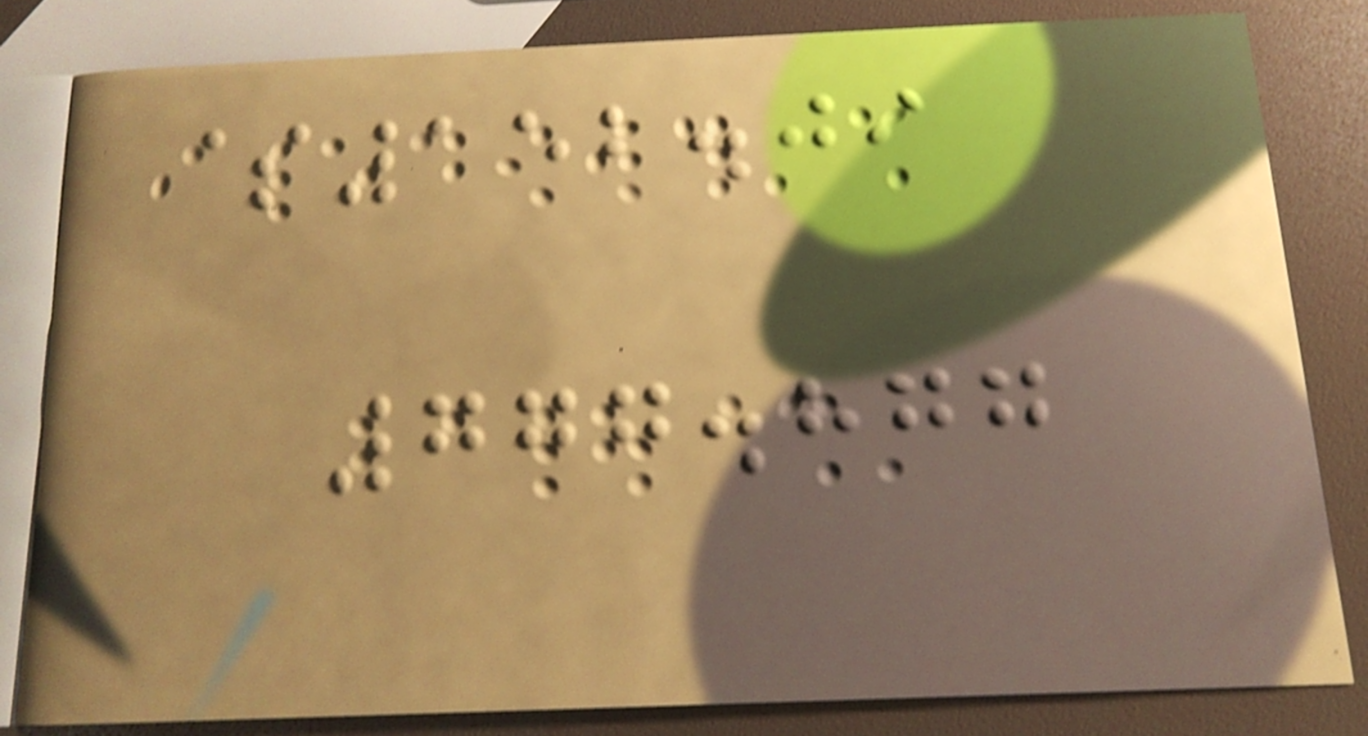$152.09
777.877
